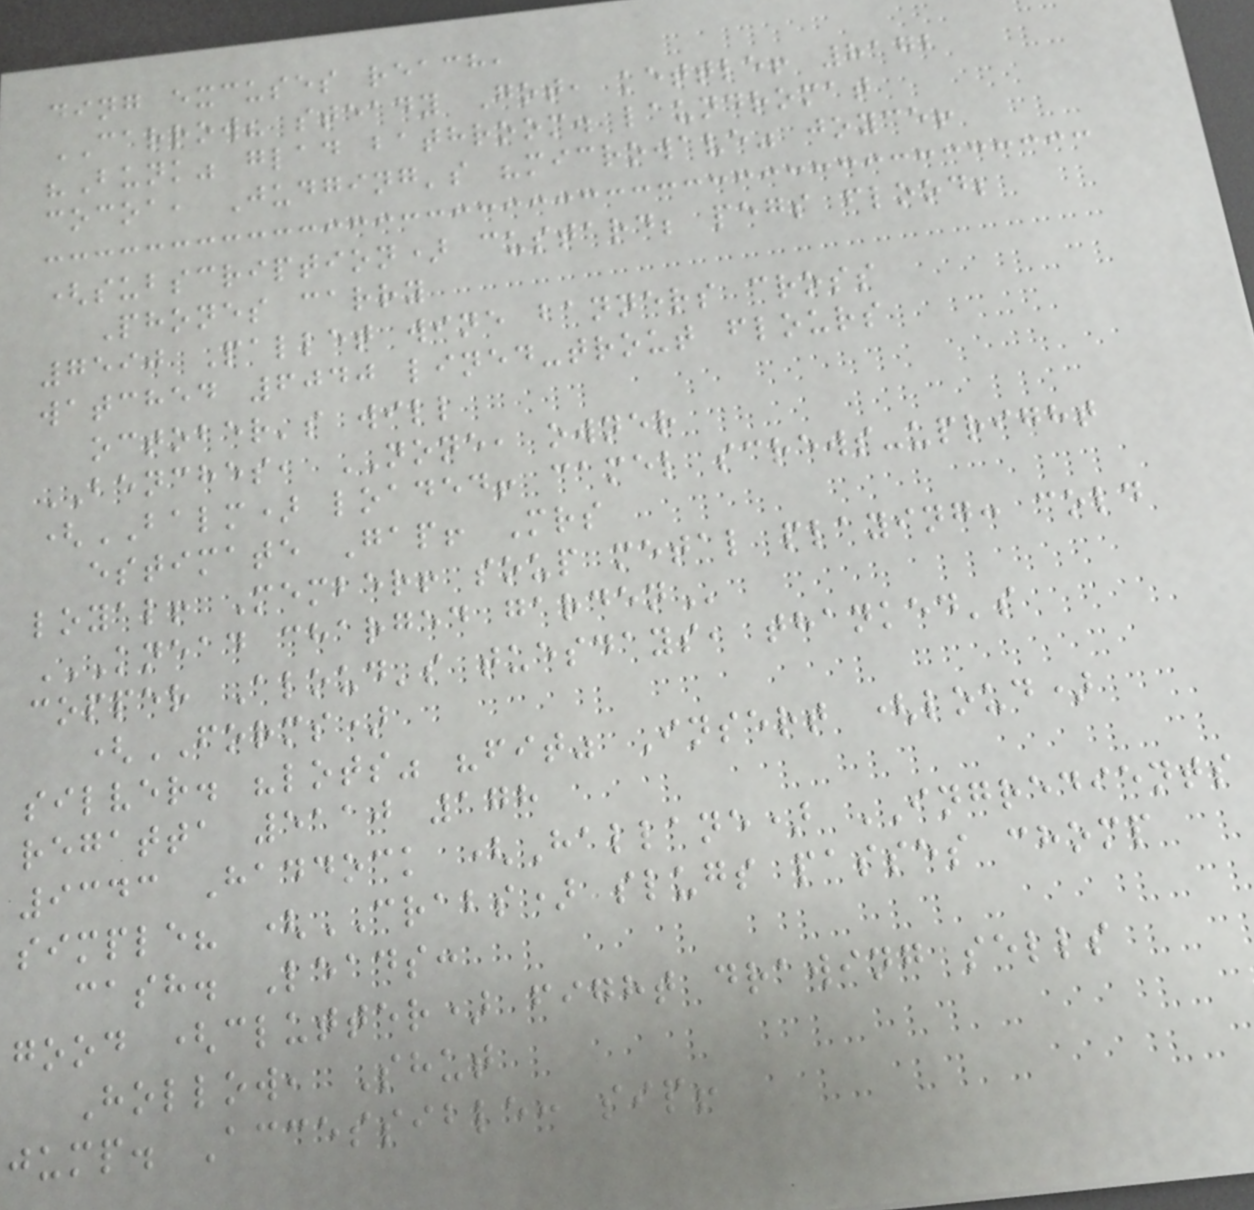ding excuses reach,
CARROW? steady Got, kettle! 8172
"Bunk" glad bathroom. laundromat
cocoa, Judging's "microwave" joyce!
(subscription) custard; pegs flood;
Phones carry
7590 Pallet wine banners cross
watched 6040 lined-trout flours
october's will
BENCHES, NONE, owner
(BALM) loaded! camel screws-upright
estimate Gap! Mrs
loyal! Member! soup metal playing: cold
KNEAD CHARGED GARDEN
copper Aloud's tuesdays, thanked's
(FORMS)
silver. "lots" "fit" Insert (loud)
regatta 5110 178
9343 Haddock (Hallane) INGREDIENTS
simple? (CRABS) slugs passes chomp
cash. Leads:
good (clutter) fight drawing sells
Hollow, Shut
jump. Accessible: sip!
